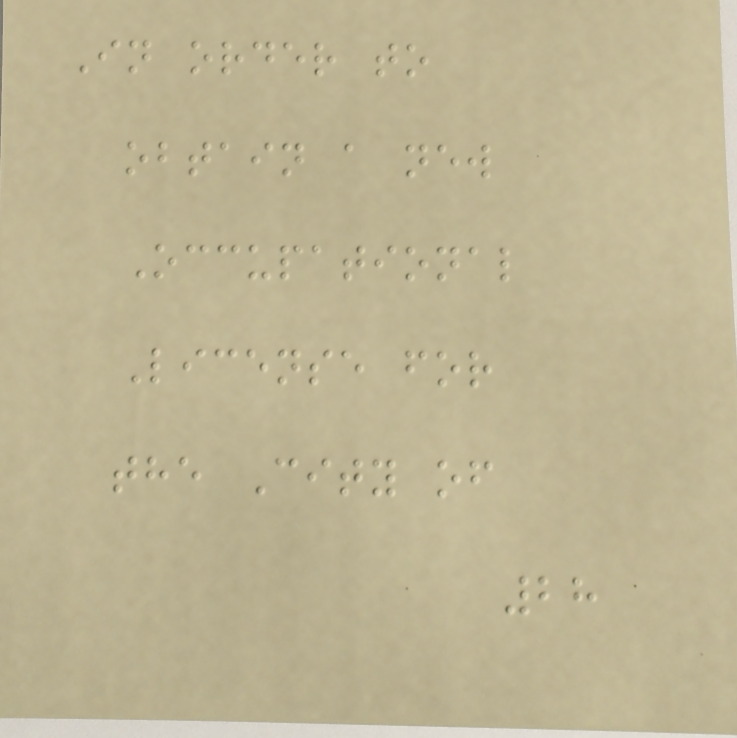In order to
obtain a new
Occupational
License for
the City of
28
